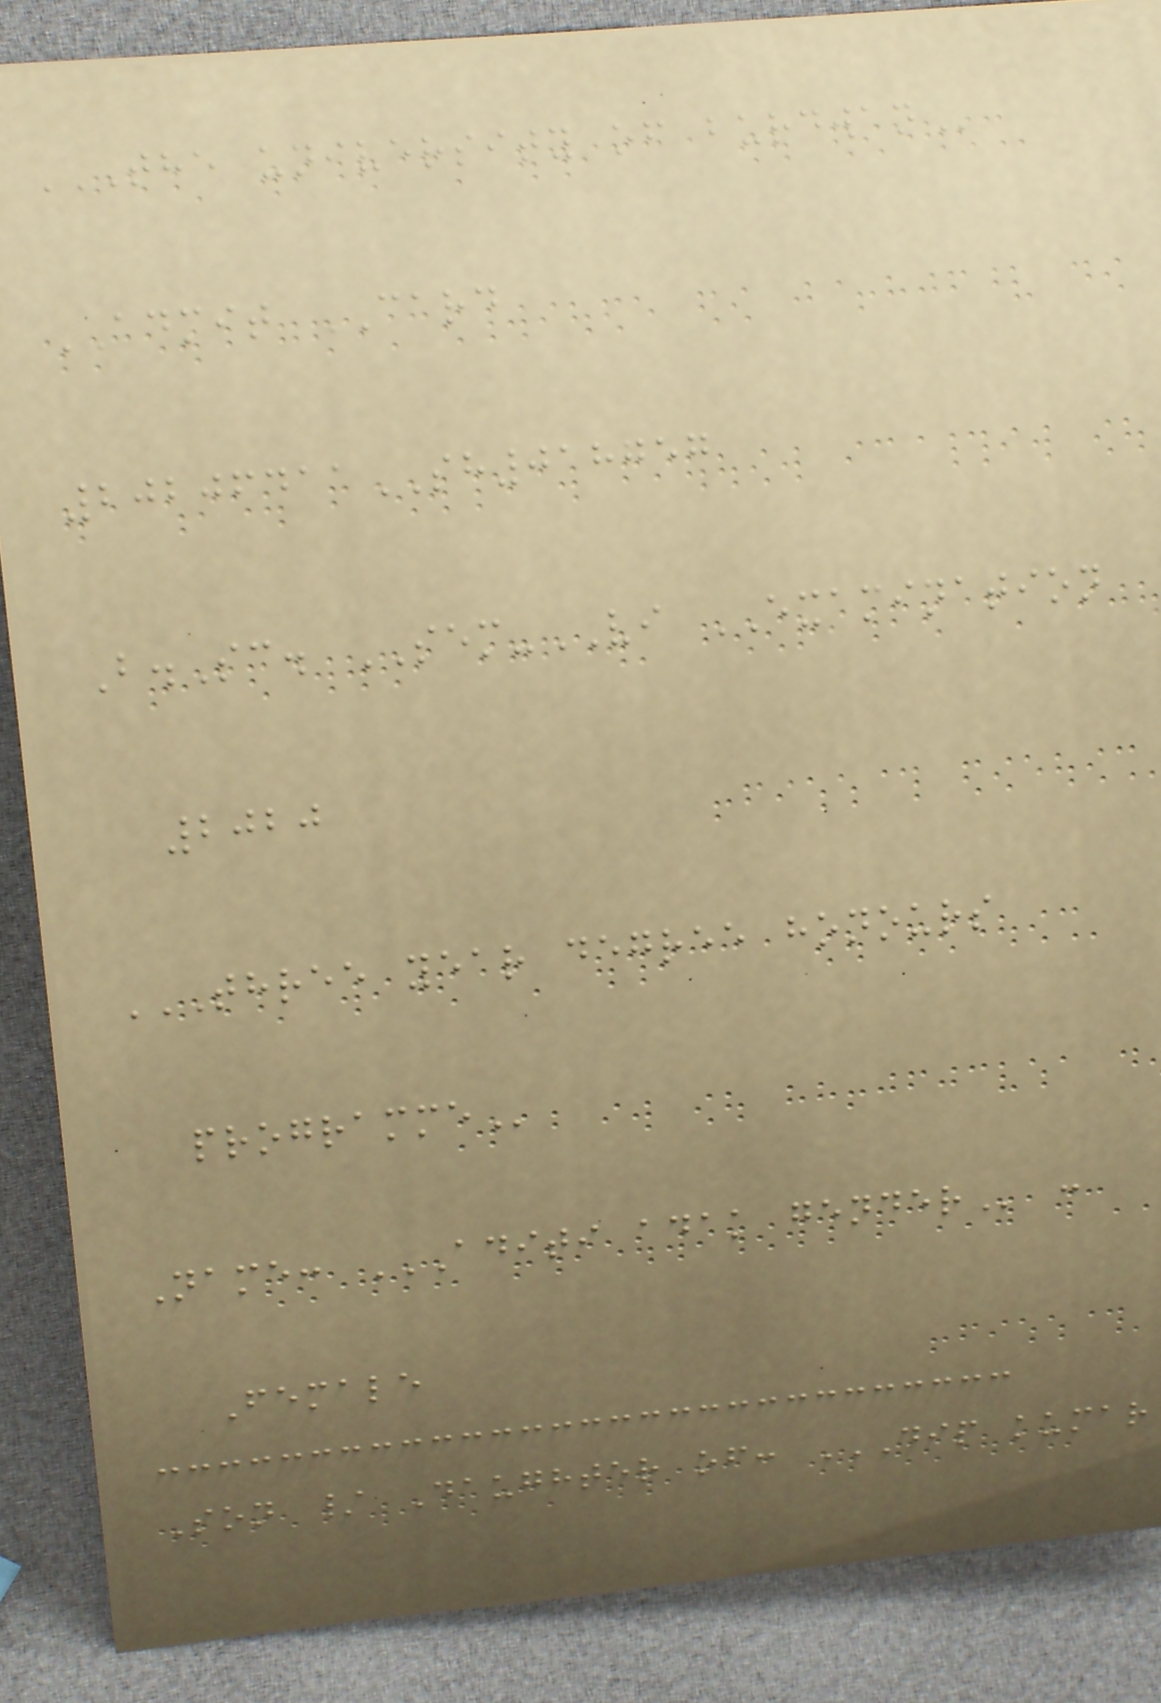THE UNIVERSITY OF BURDWAN
ADMIT CARD
20206411SH018757
B.Sc. SEM-VI EXAMINATION
2020
THREE YEAR DEGREE HONOURS
PROGRAMME
Name: ADITI ADAK GENDER :
Female
Son / Daughter of: DIP KUMAR
